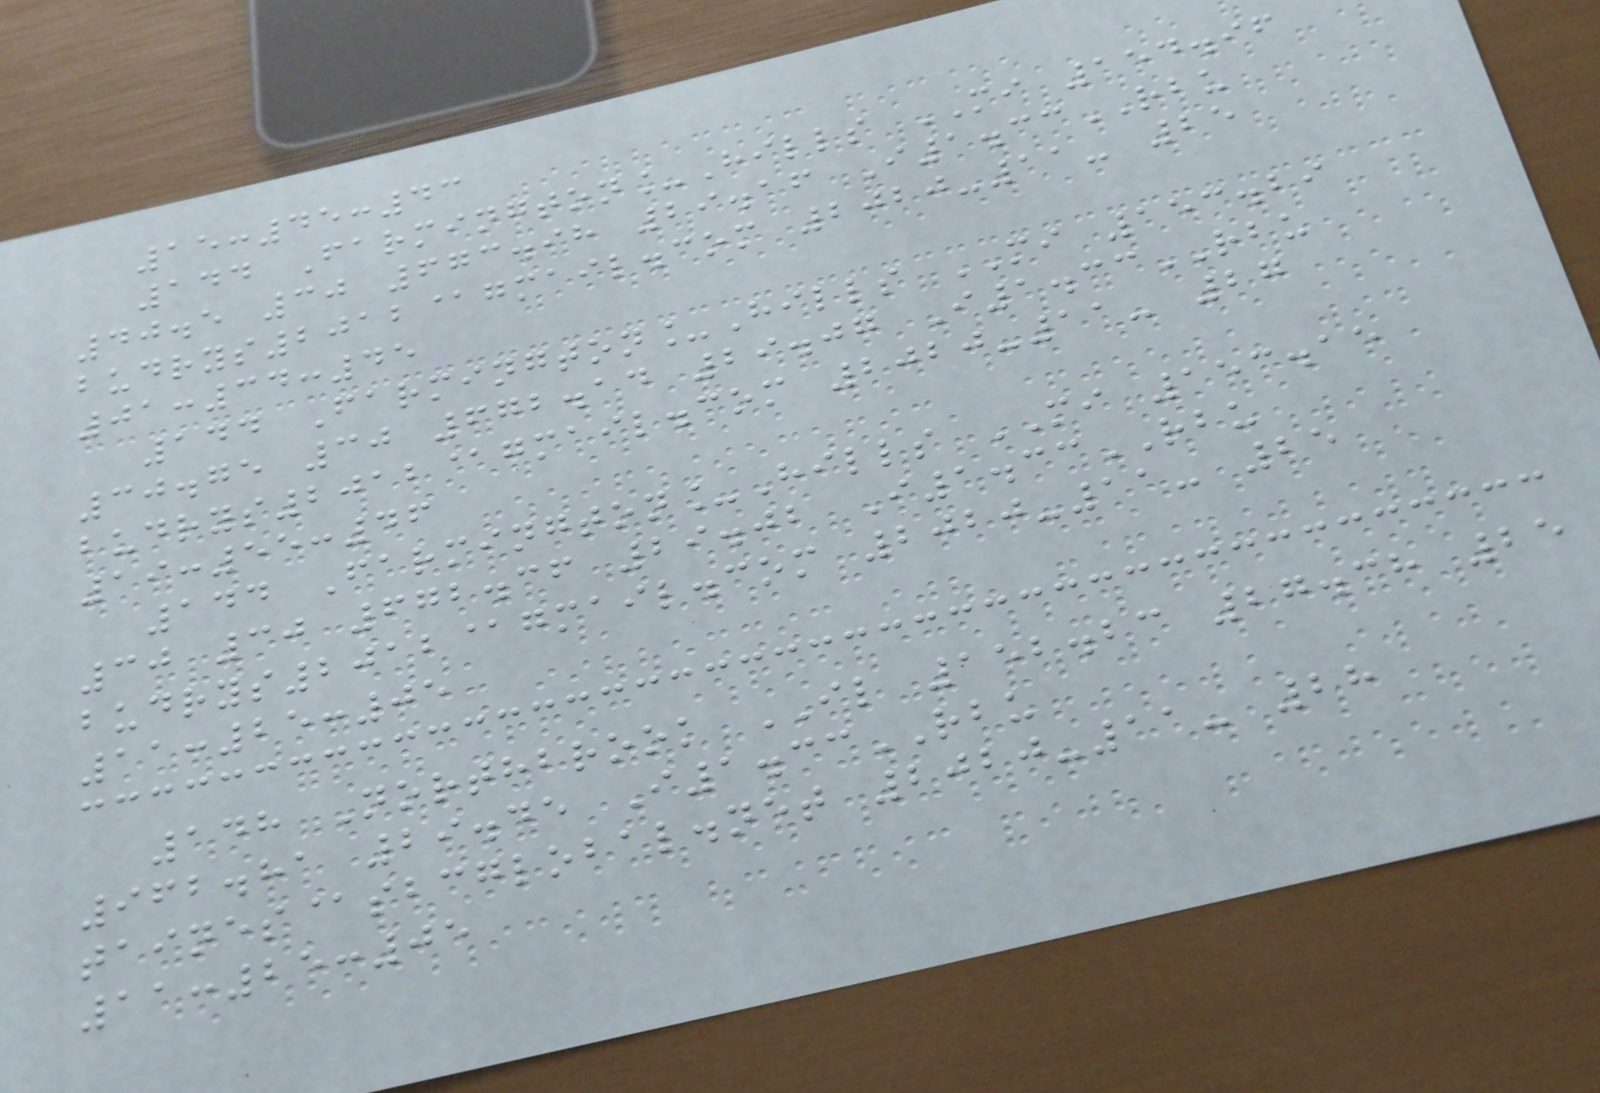15:45:43
144 Farmington_Hills MI 154.96
40.5 30 673.98 29.16 I1.33RBU
budrys2012@gmail.com 2020-11- 25
01:34:45
144 Farmington_Hills MI 153.29
30.75 30 672.14 29.07 I1.33RBU
budrys2012@gmail.com 2020-11- 27
19:55:46
144 Farmington_Hills MI 153.15
30 30 672.36 29.02 I1.33RBU
budrys2012@gmail.com 2020-11- 25
11:25:05
148 Northbrook IL 152.23 27.38 25
962.81 29.45 I1.33RBU
taines@sbcglobal.net 2020-11- 28
11:25:05
